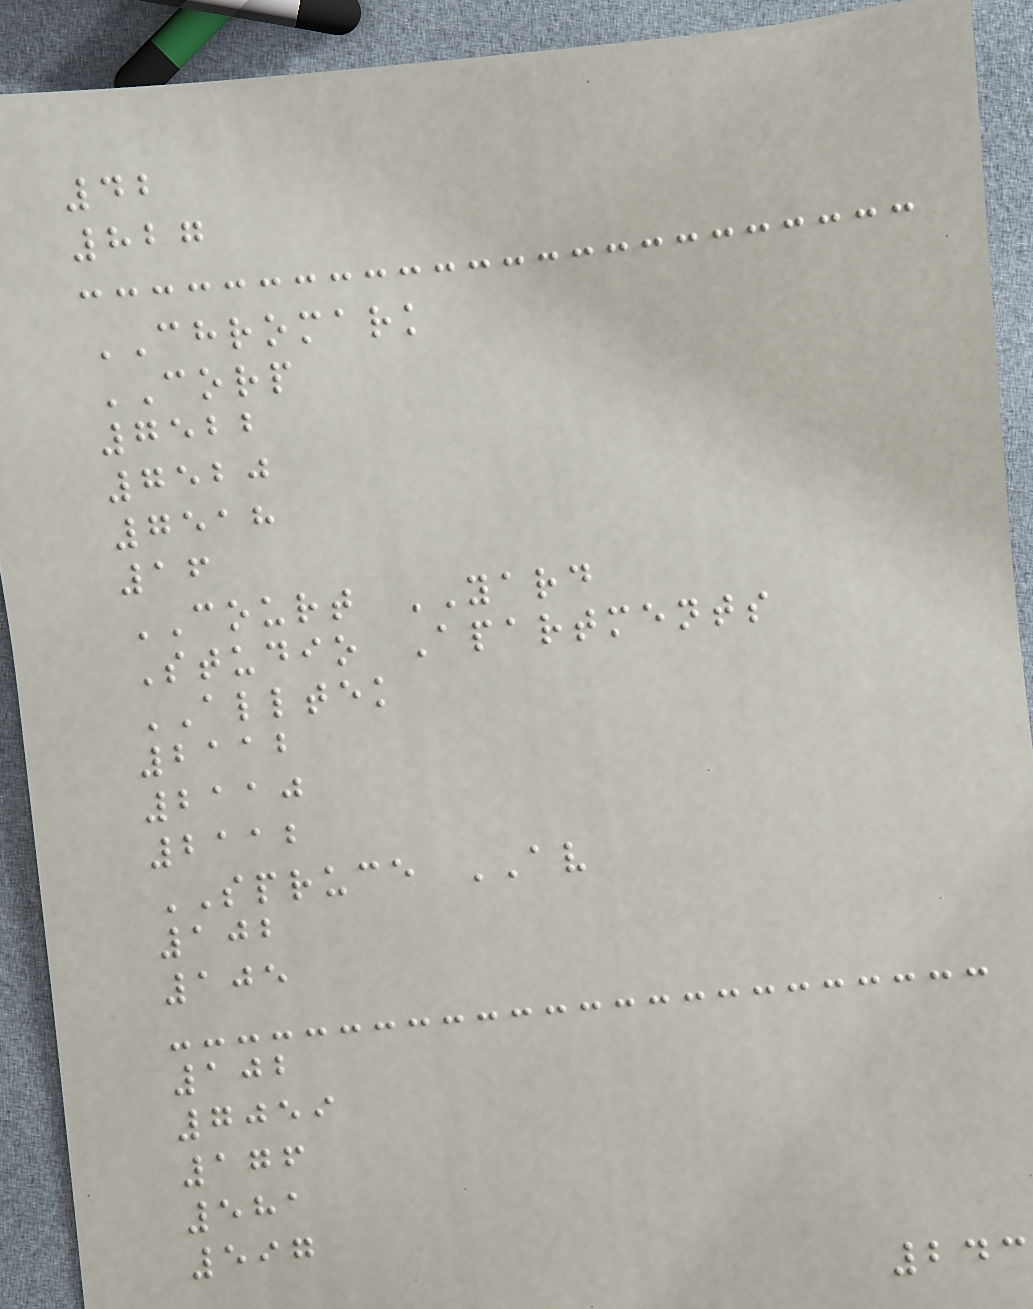42
827
CHROMARK
CORP
7522
7520
7518
16
COURT YARD
Studio Apartments
ALLTEK
2112
2110
2112
SPRUCE AV
102
105
102
7059
176
581
597
243
